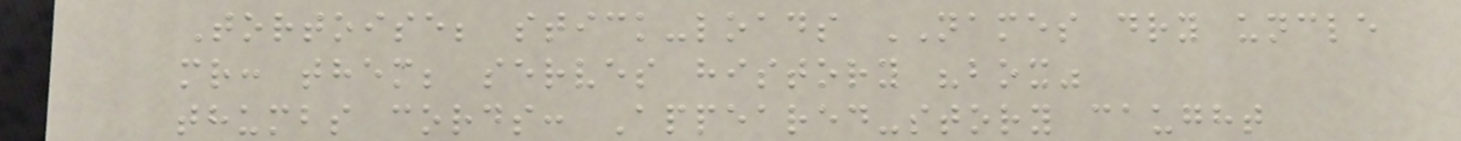Tortoise; stick-loads NAMES dry uncle
mr: them; serves history "box"
thumbs cords: Appeared-story caught
